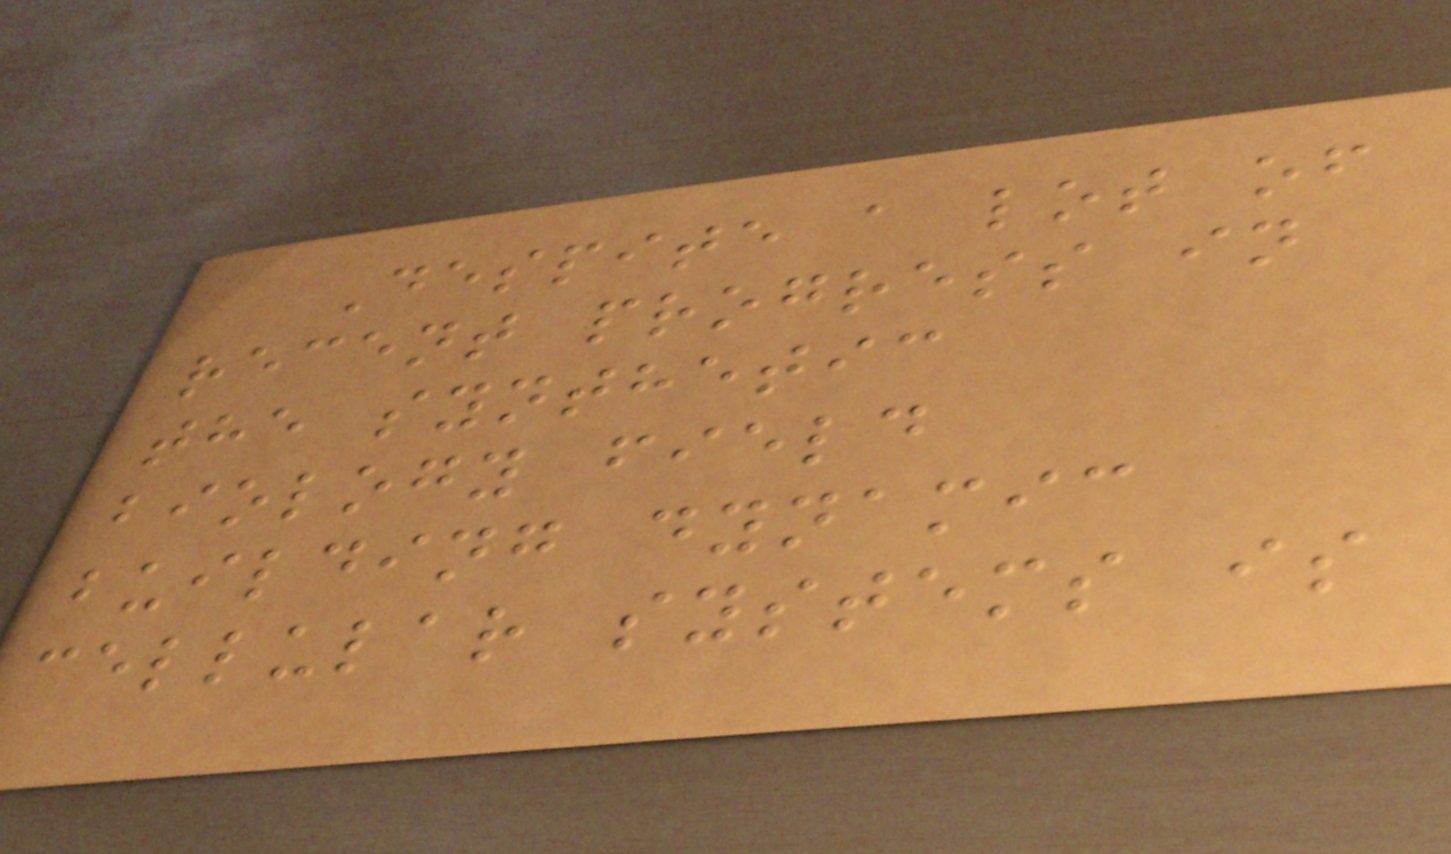Despite a lot of
recent progress in
the synthetic
biology field
building dynamic
cellular systems is
